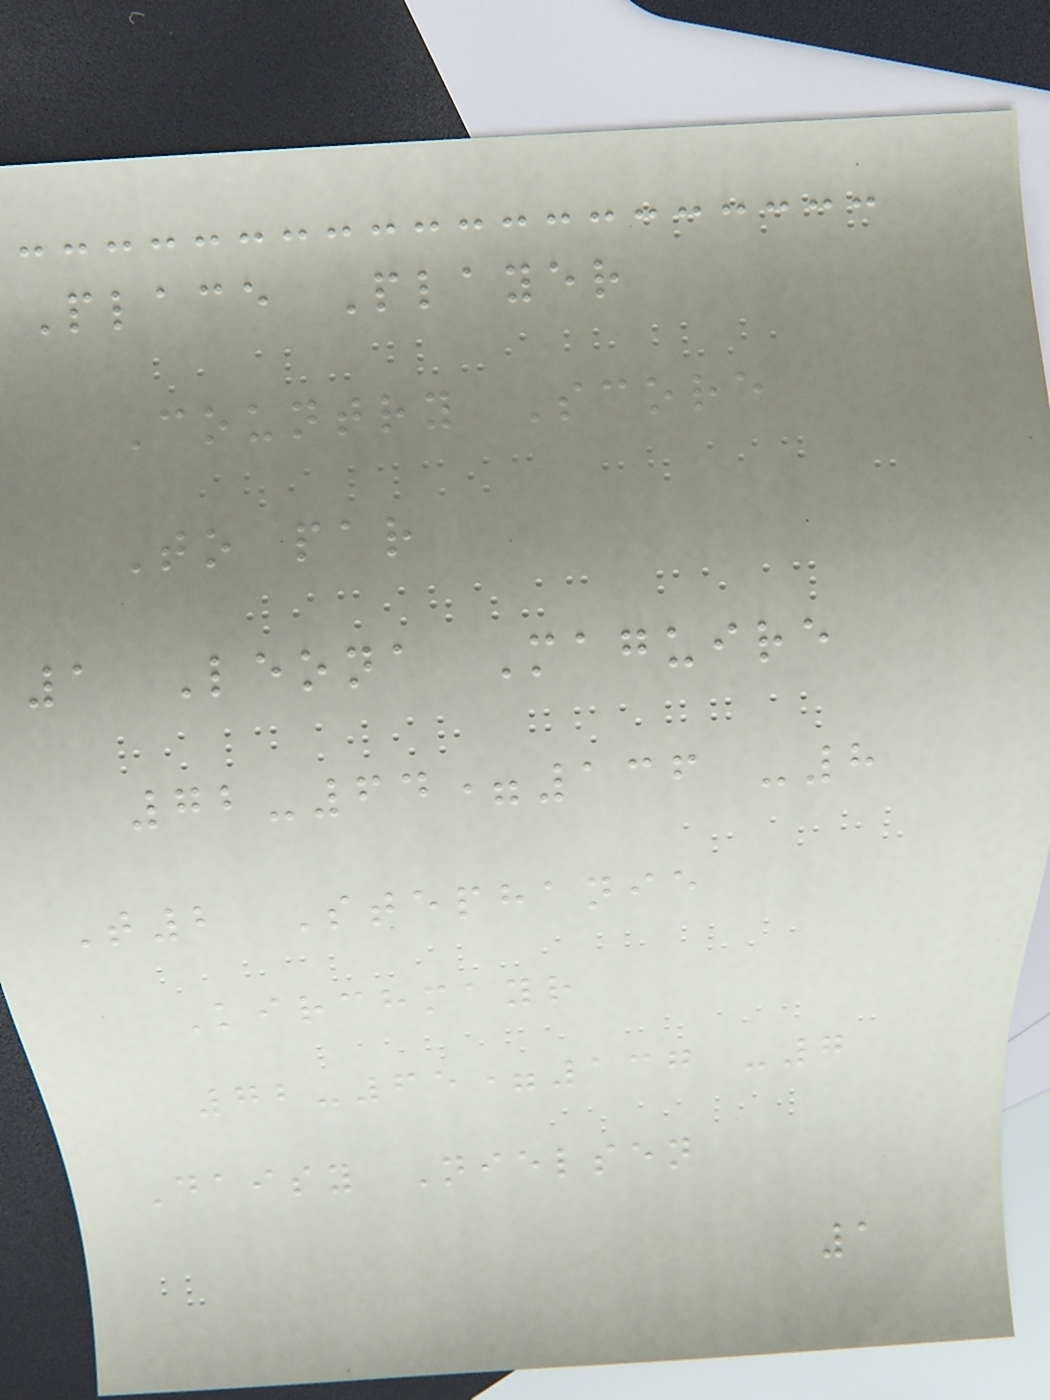Place Player
Country Score
To par
1 Leona Maguire
72-64=136 -8
T2 Stephanie
Kirchmayr
72-65=137 -7
Daisy Nielsen
1
